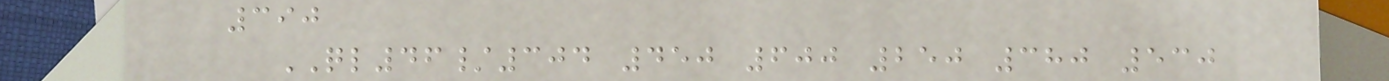390
QL46/304 450 600 250 380 530
